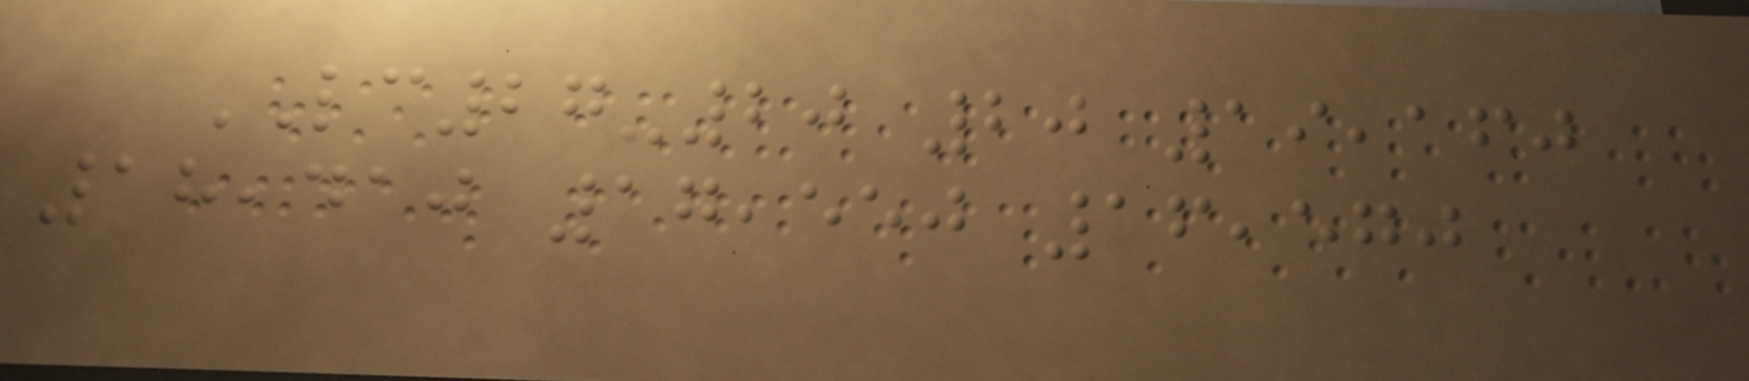LC27-20 20 19,160
18,410 17,550 16,570
